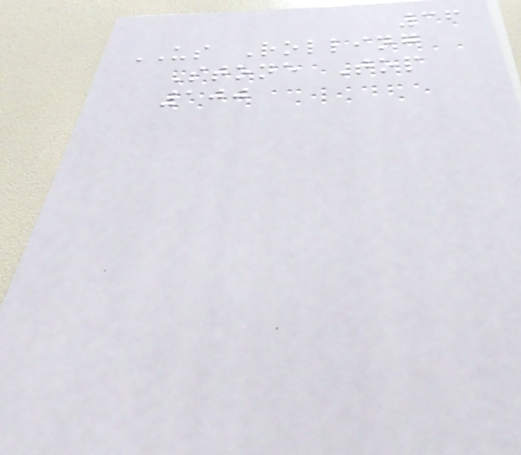36
US Rolling
Stone Top
100
